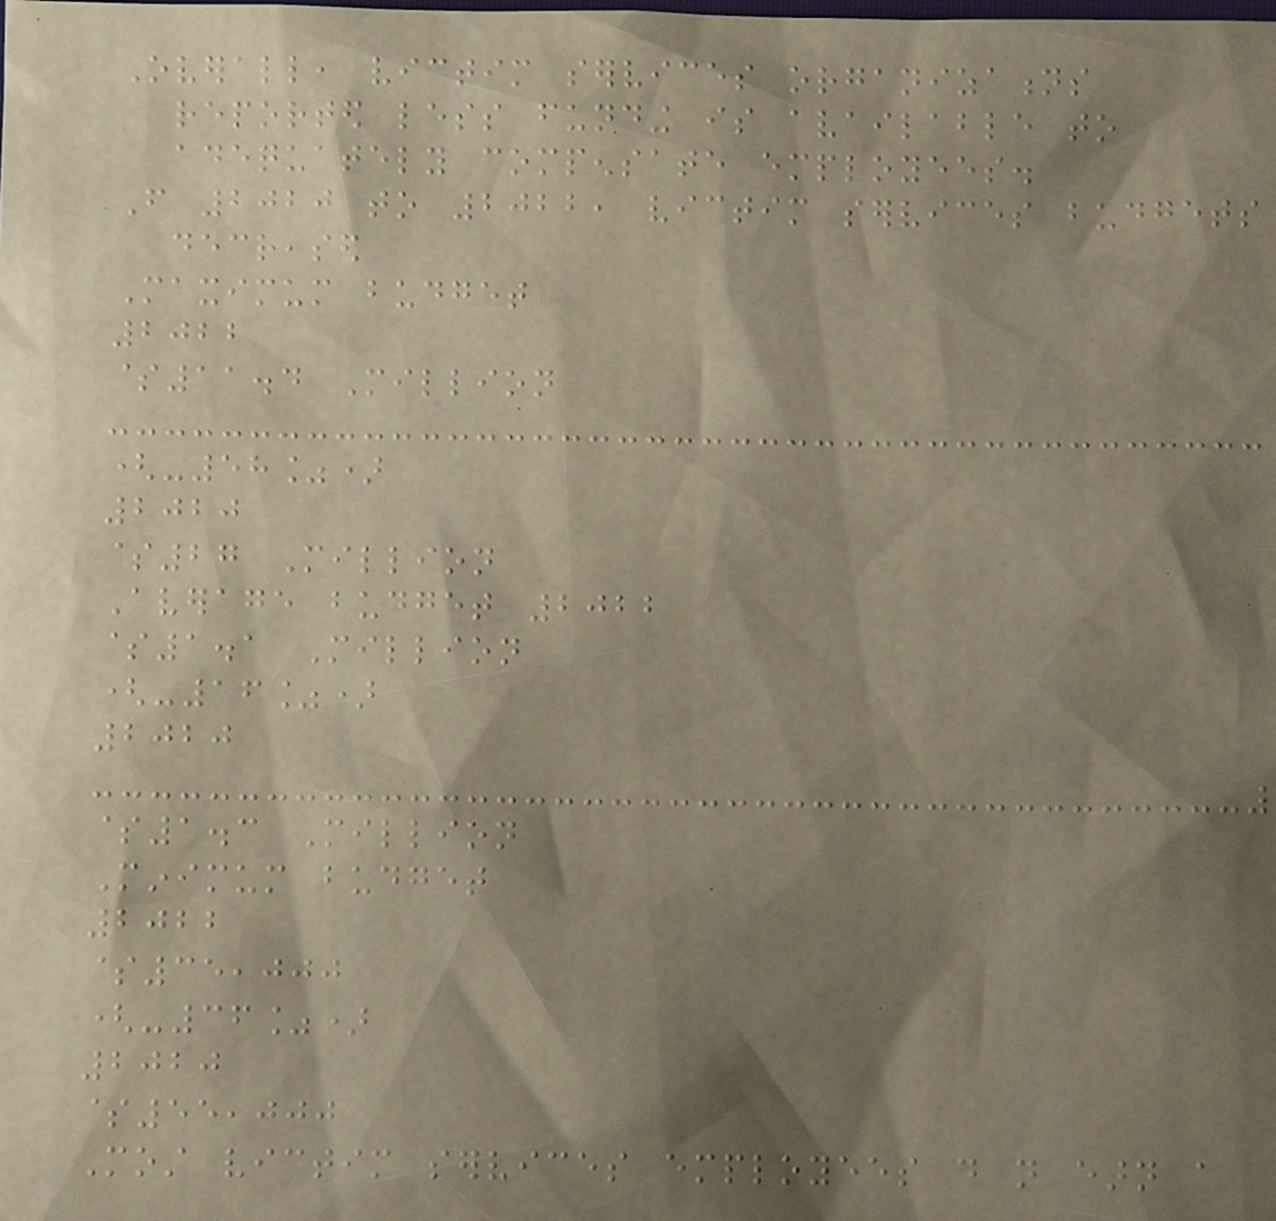Overall, victim services organizations
reported less funding is available to
adequately compensate employees.
From 2020 to 2022, victim services budgets
decreased
Maximum budget
2022
$11.4 Million
(-58%)
2020
$27 Million
Average budget 2022
$1.1 Million
(-16%)
2020
$1.3 Million
Minimum budget
2022
$35,000
(-36%)
2020
$55,000
Most victim services employees do not earn a
